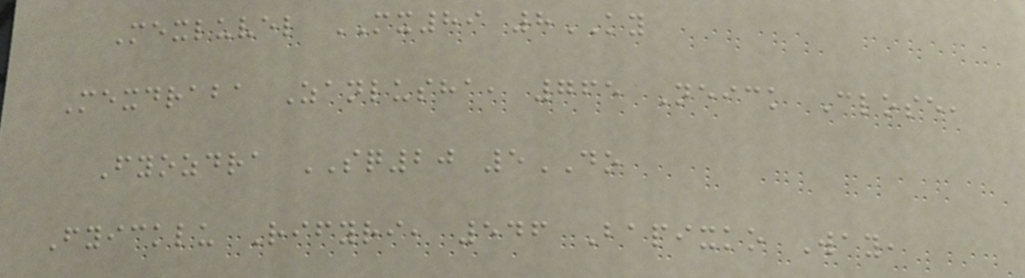Mexluvel MX89 8KY
Mexdraba Zanlusha, 765 Neick Close,
Fyozdra SQ20 5DO
Fyicklu Rifyri, 546 Bapixko Way,
